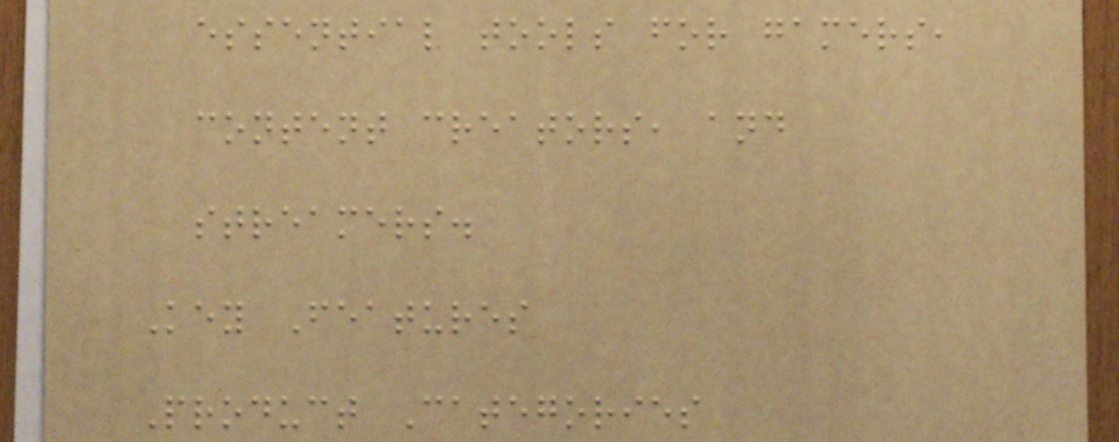essential tools for gamers,
content creators, and
streamers.
Key Features
Product Categories
